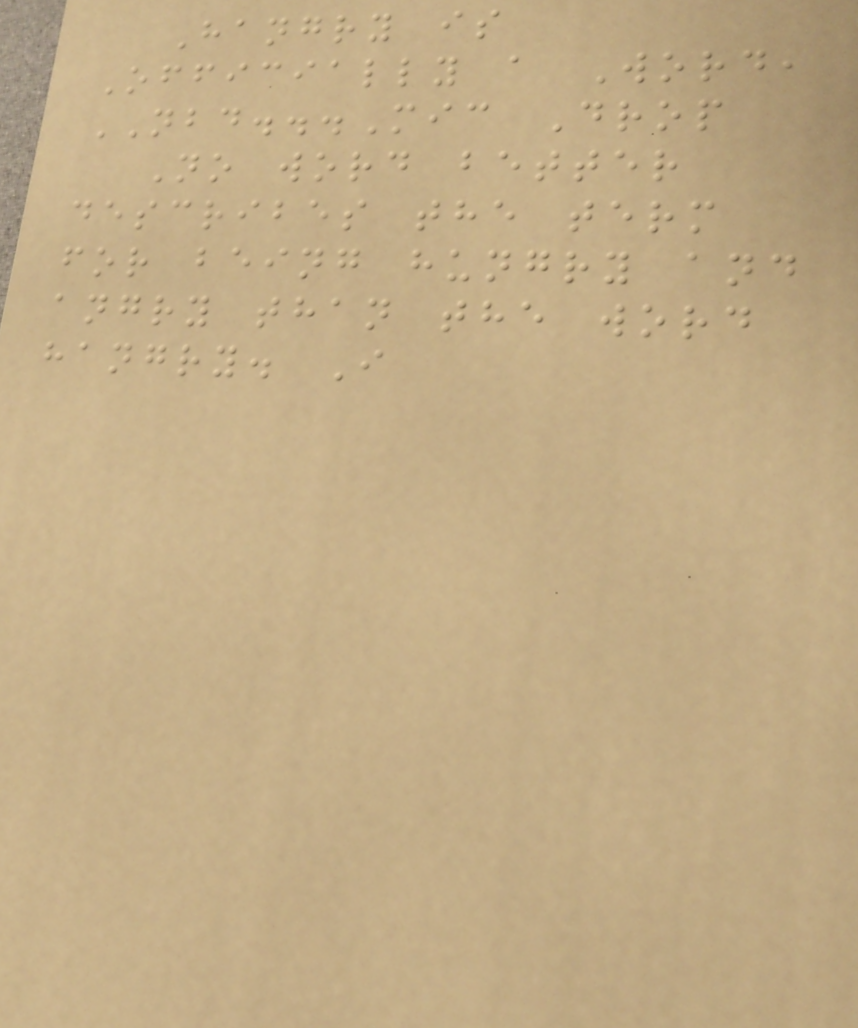Hangry is
Officially a Word,
NBD...Mic Drop
No word better
describes the term
for being hungry and
angry than the word
hangry. I
